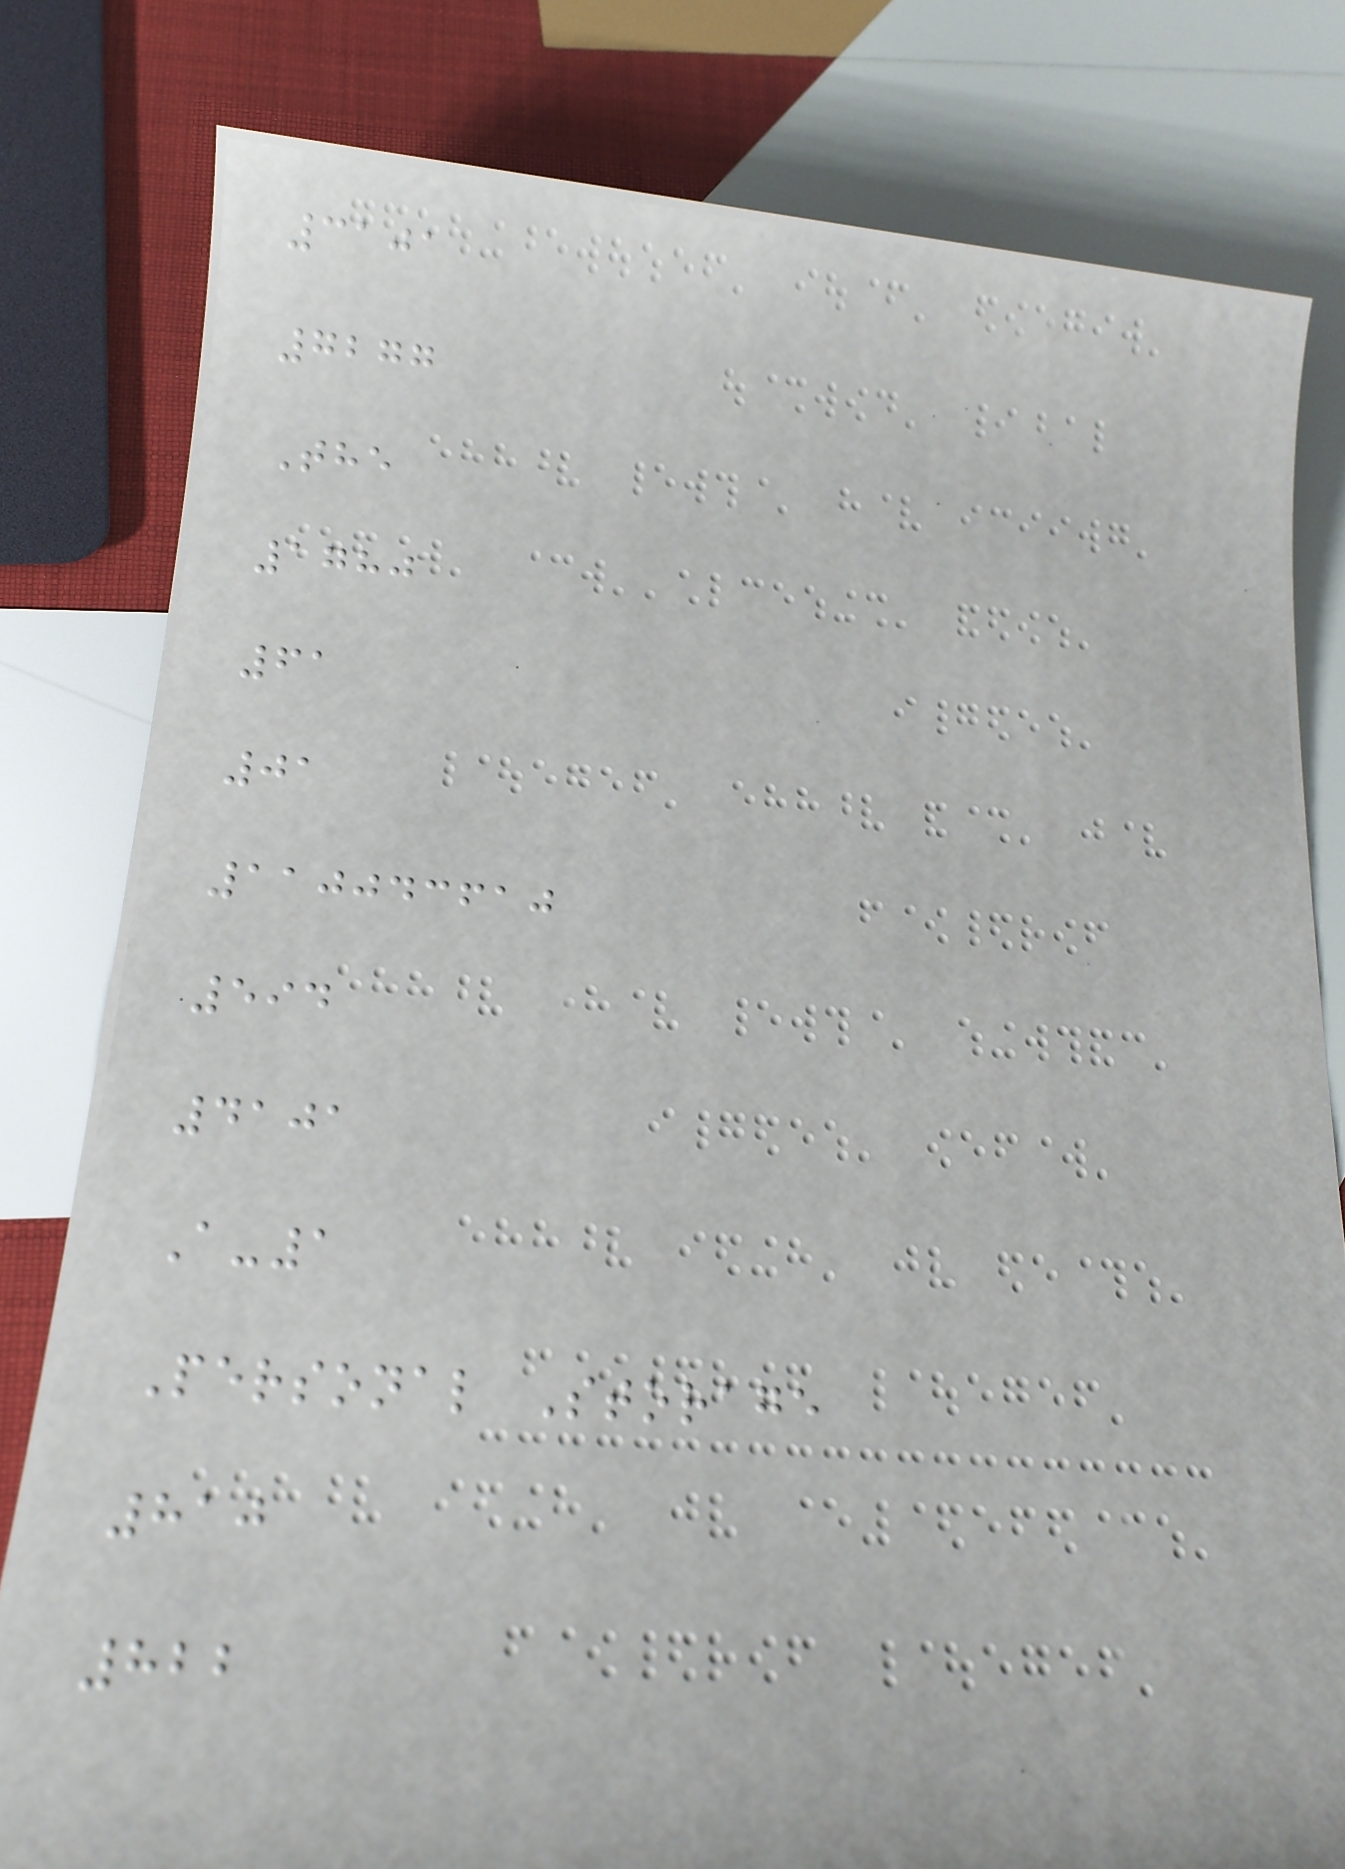3101
7277
The
1780
61
01
110043610
594
4101
A-1
Personal Storage
810
822
